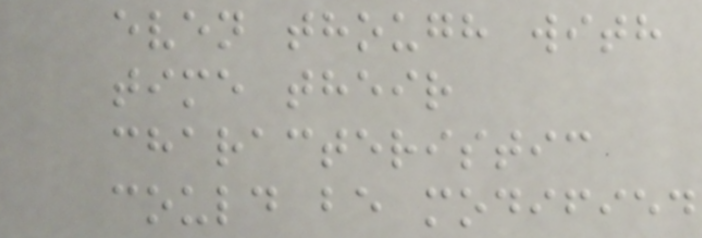even though with
time their
characteristic
could be modified
